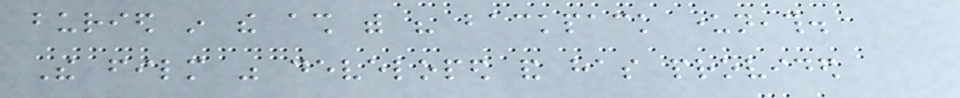buried in the ash with his backpack underneath.
The film was developed and has provided
